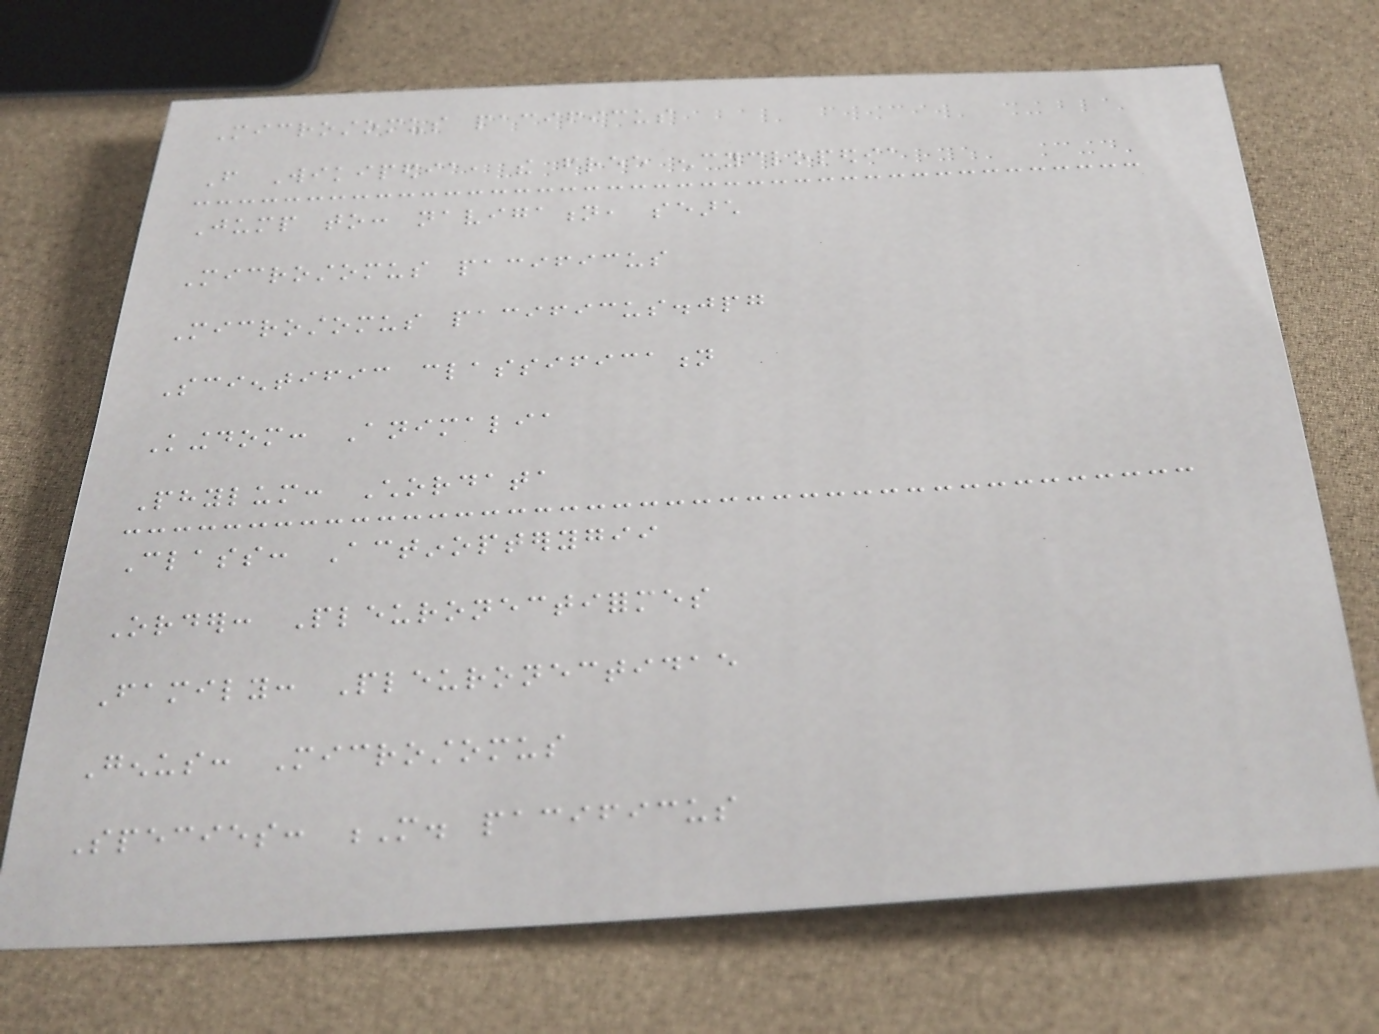Microstomus pacificus
From Wikipedia, the free encyclopedia
Jump to: navigation, search
Microstomus pacificus
Microstomus pacificus.jpg
Scientific classification
Kingdom: Animalia
Phylum: Chordata
Class: Actinopterygii
Order: Pleuronectiformes
Family: Pleuronectidae
Genus: Microstomus
Species: M. pacificus
